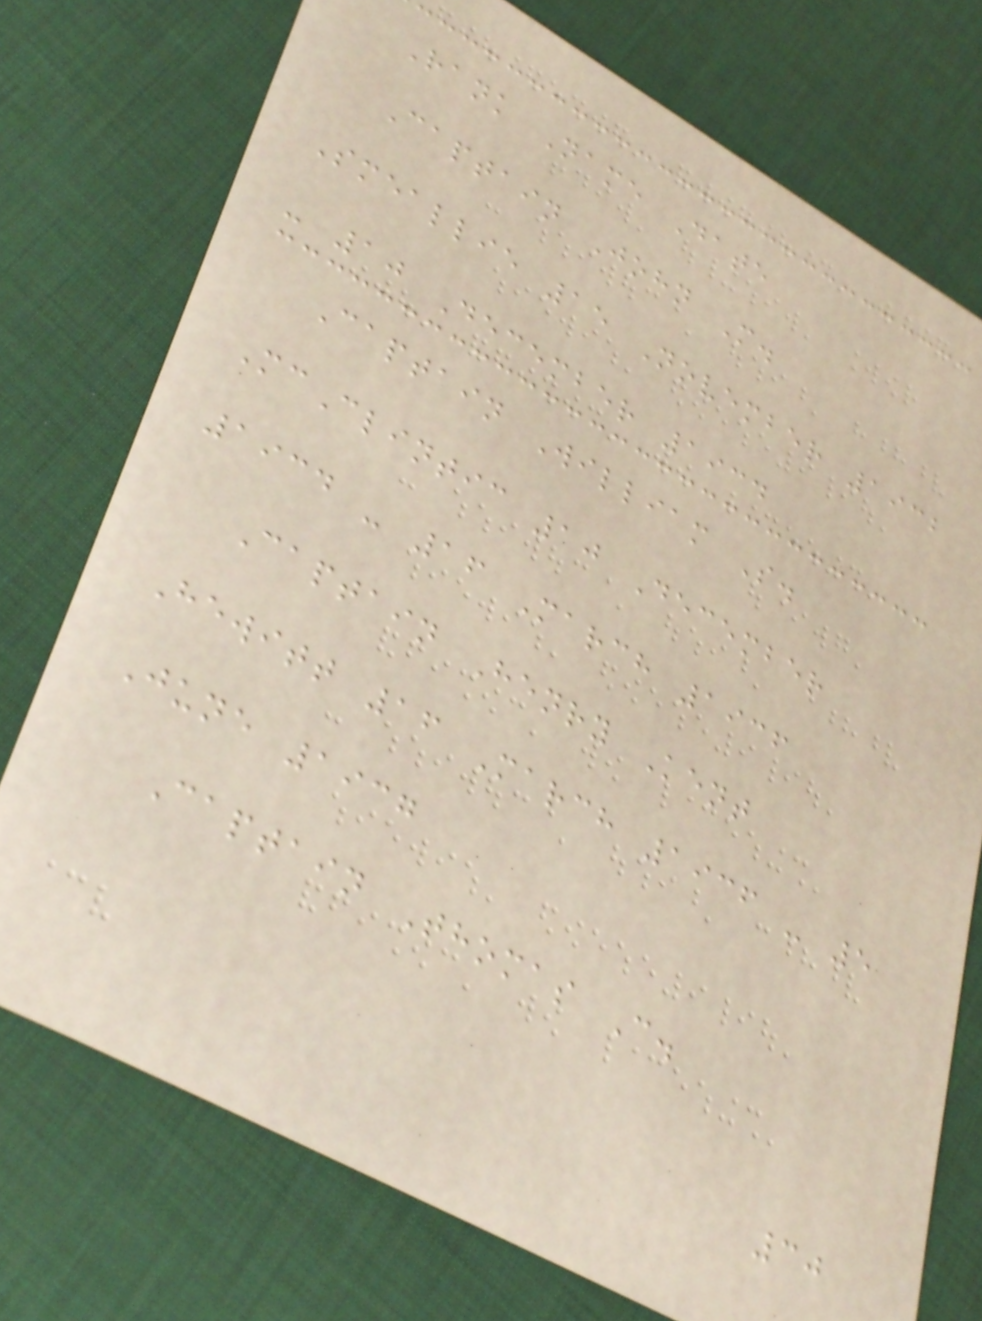Rank Name Date
Captain John M.
Smeallie 15 November 1932
- 10 December 1934
Captain William S.
McClintic 10 December
1934 - 16 March 1936
Captain Henry Kent
Hewitt 16 March 1936 - 5
June 1937
Captain Thomas C.
30
